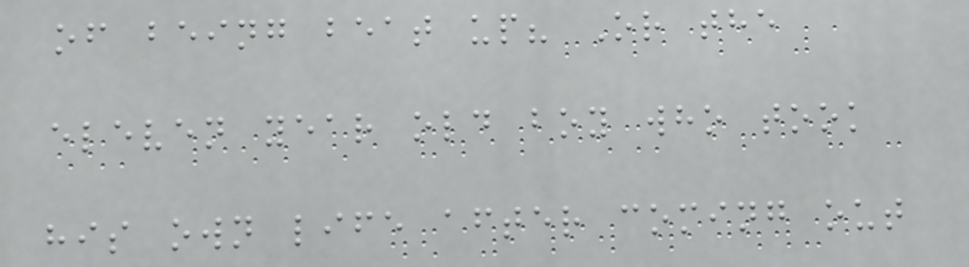of being beat up? Or the
eleven year old boy who took
his own life after coming out
